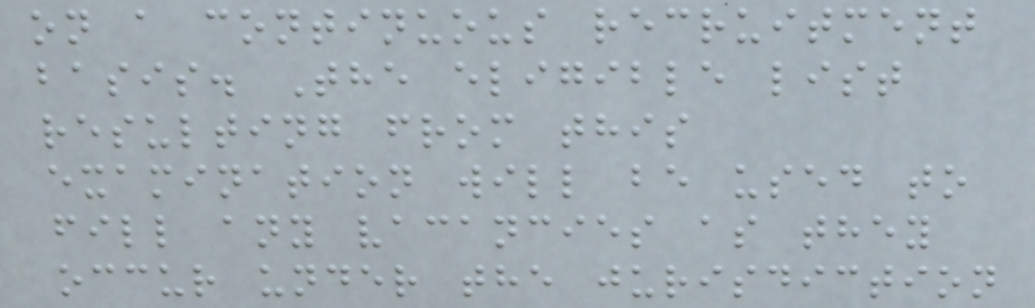on a continuous recruitment
basis. The eligible list
resulting from this
examination will be used to
fill any vacancies as they
occur under the jurisdiction
